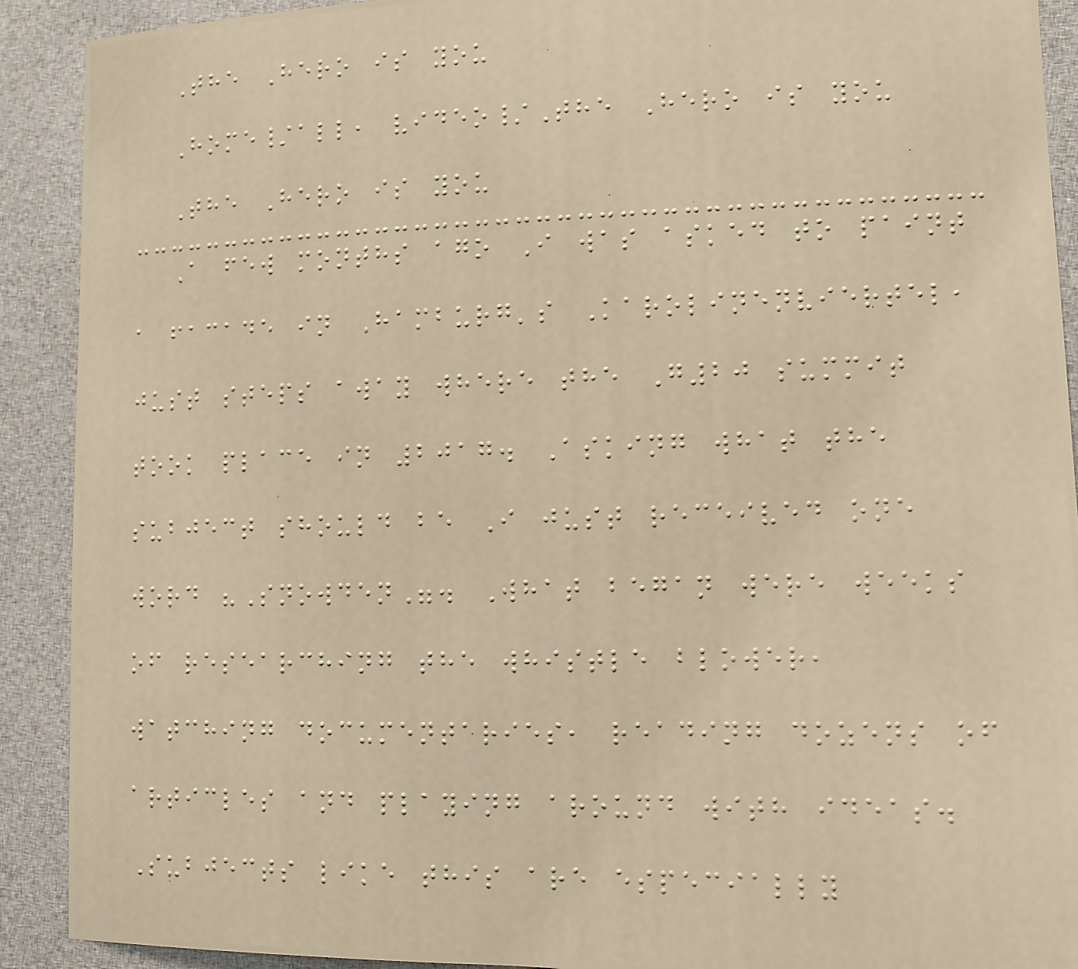The Hero is you
Home/all, video/The Hero is you
The Hero is you
A few months ago I was asked to paint
a facade in Hamburg's Karolinenviertel,
just steps away where the G20 summit
took place in 2017. Asking what the
subject should be I just received one
word "Snowden". What began were weeks
of researching the whistle blower,
watching documentaries, reading dozens of
articles and playing around with ideas.
Subjects like this are especially
